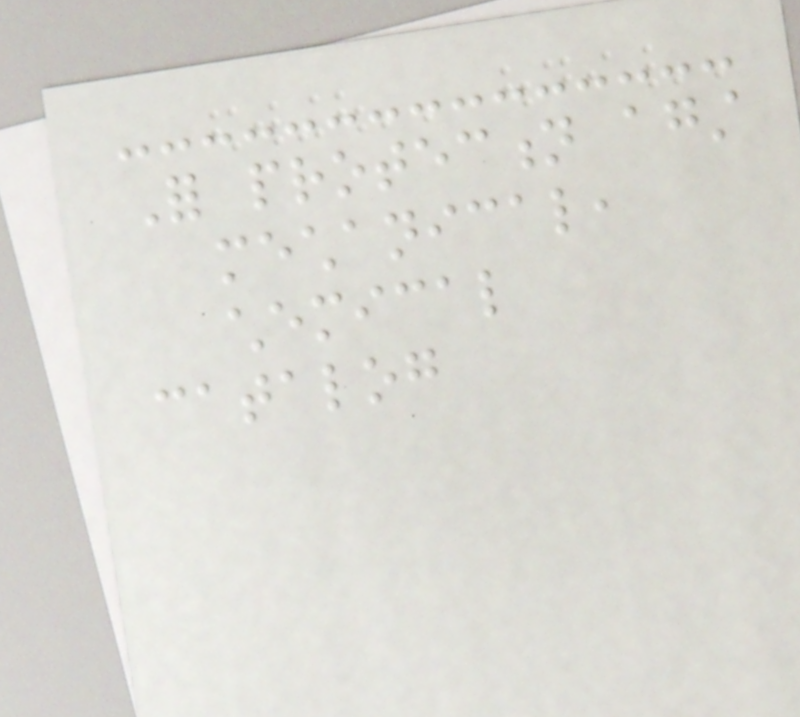For protection against
mechanical,
chemical
catalog
